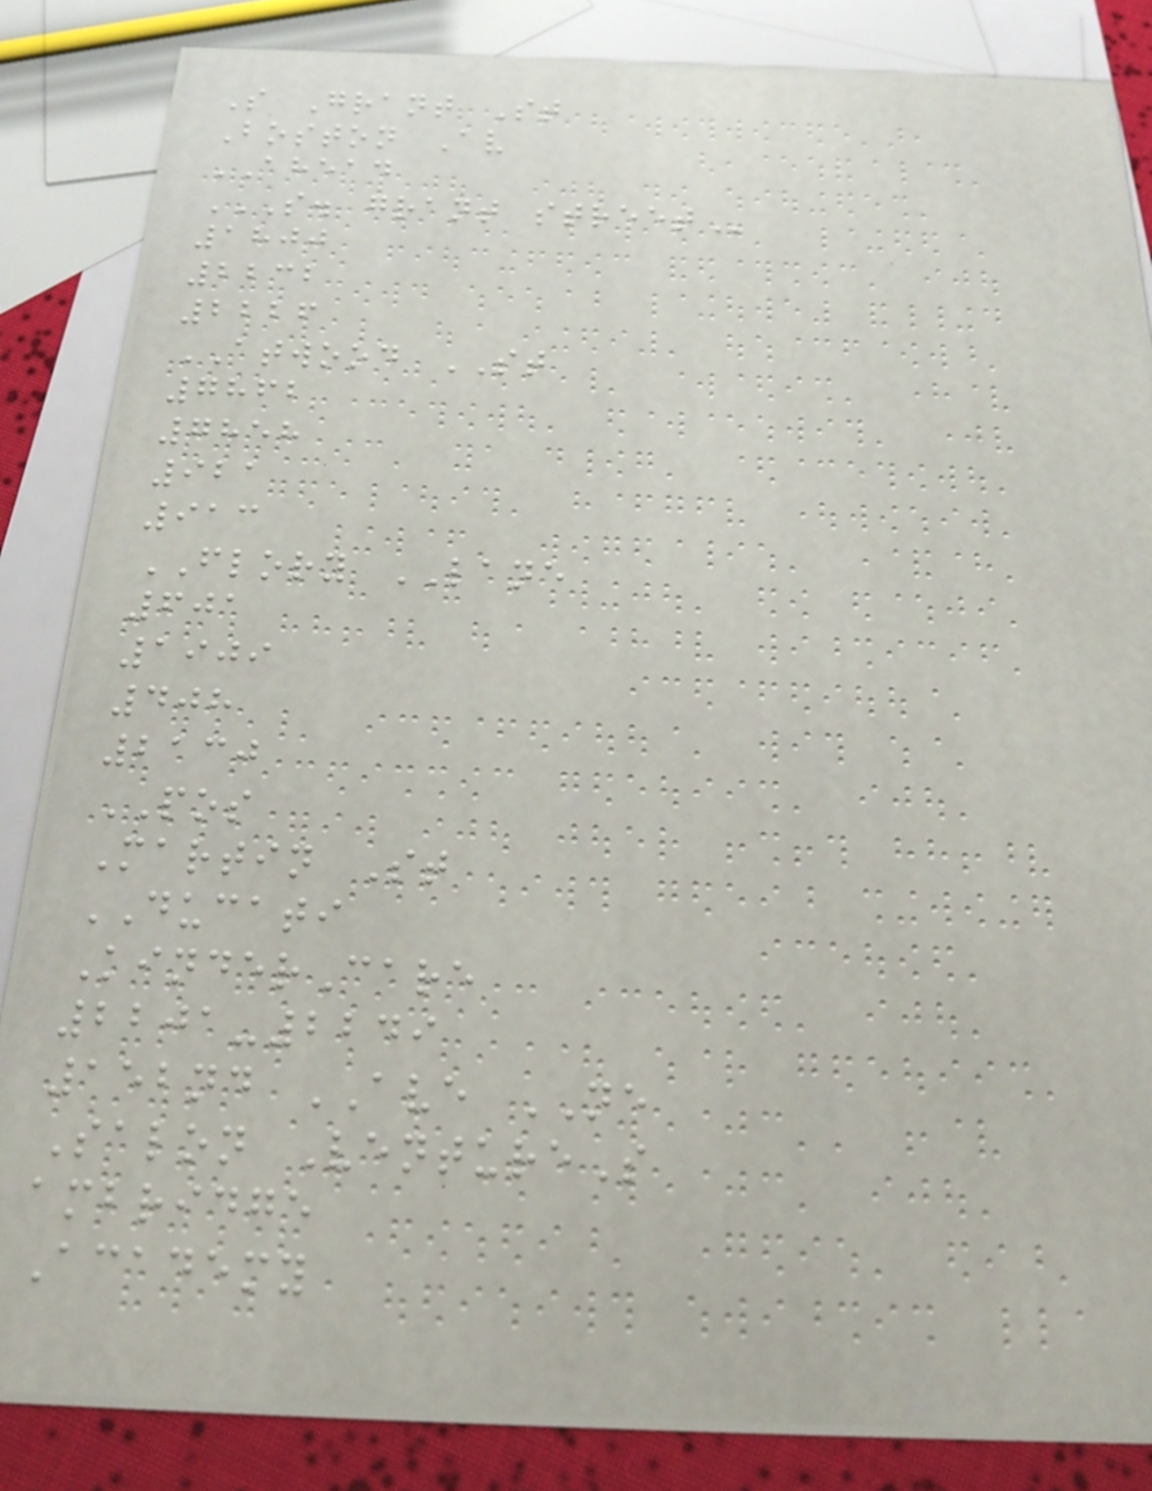S Grant St
Boston Av
AHEAD
S. GRANT STREET
1800
2232
2226
ATWOOD ST
7862
7858
921
913
FLORY LANE
601
1909
408
2130
POS
Martin St
DUCATI
KinderCare
2201-2249
152nd AVE NE
Salon VentureS
ambridge
Academy
